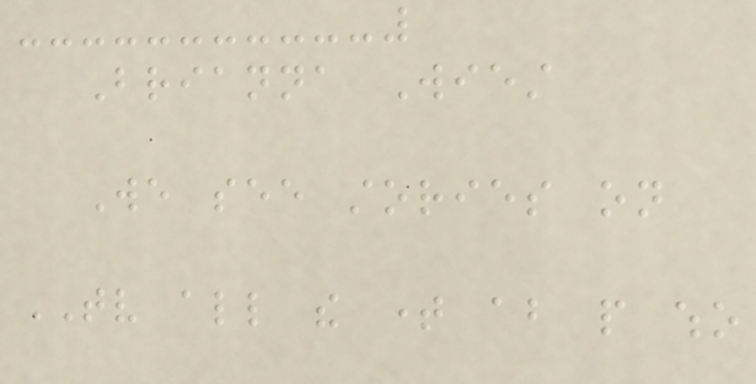Brianna Wiest
We see stories on
TV all the time about people who
